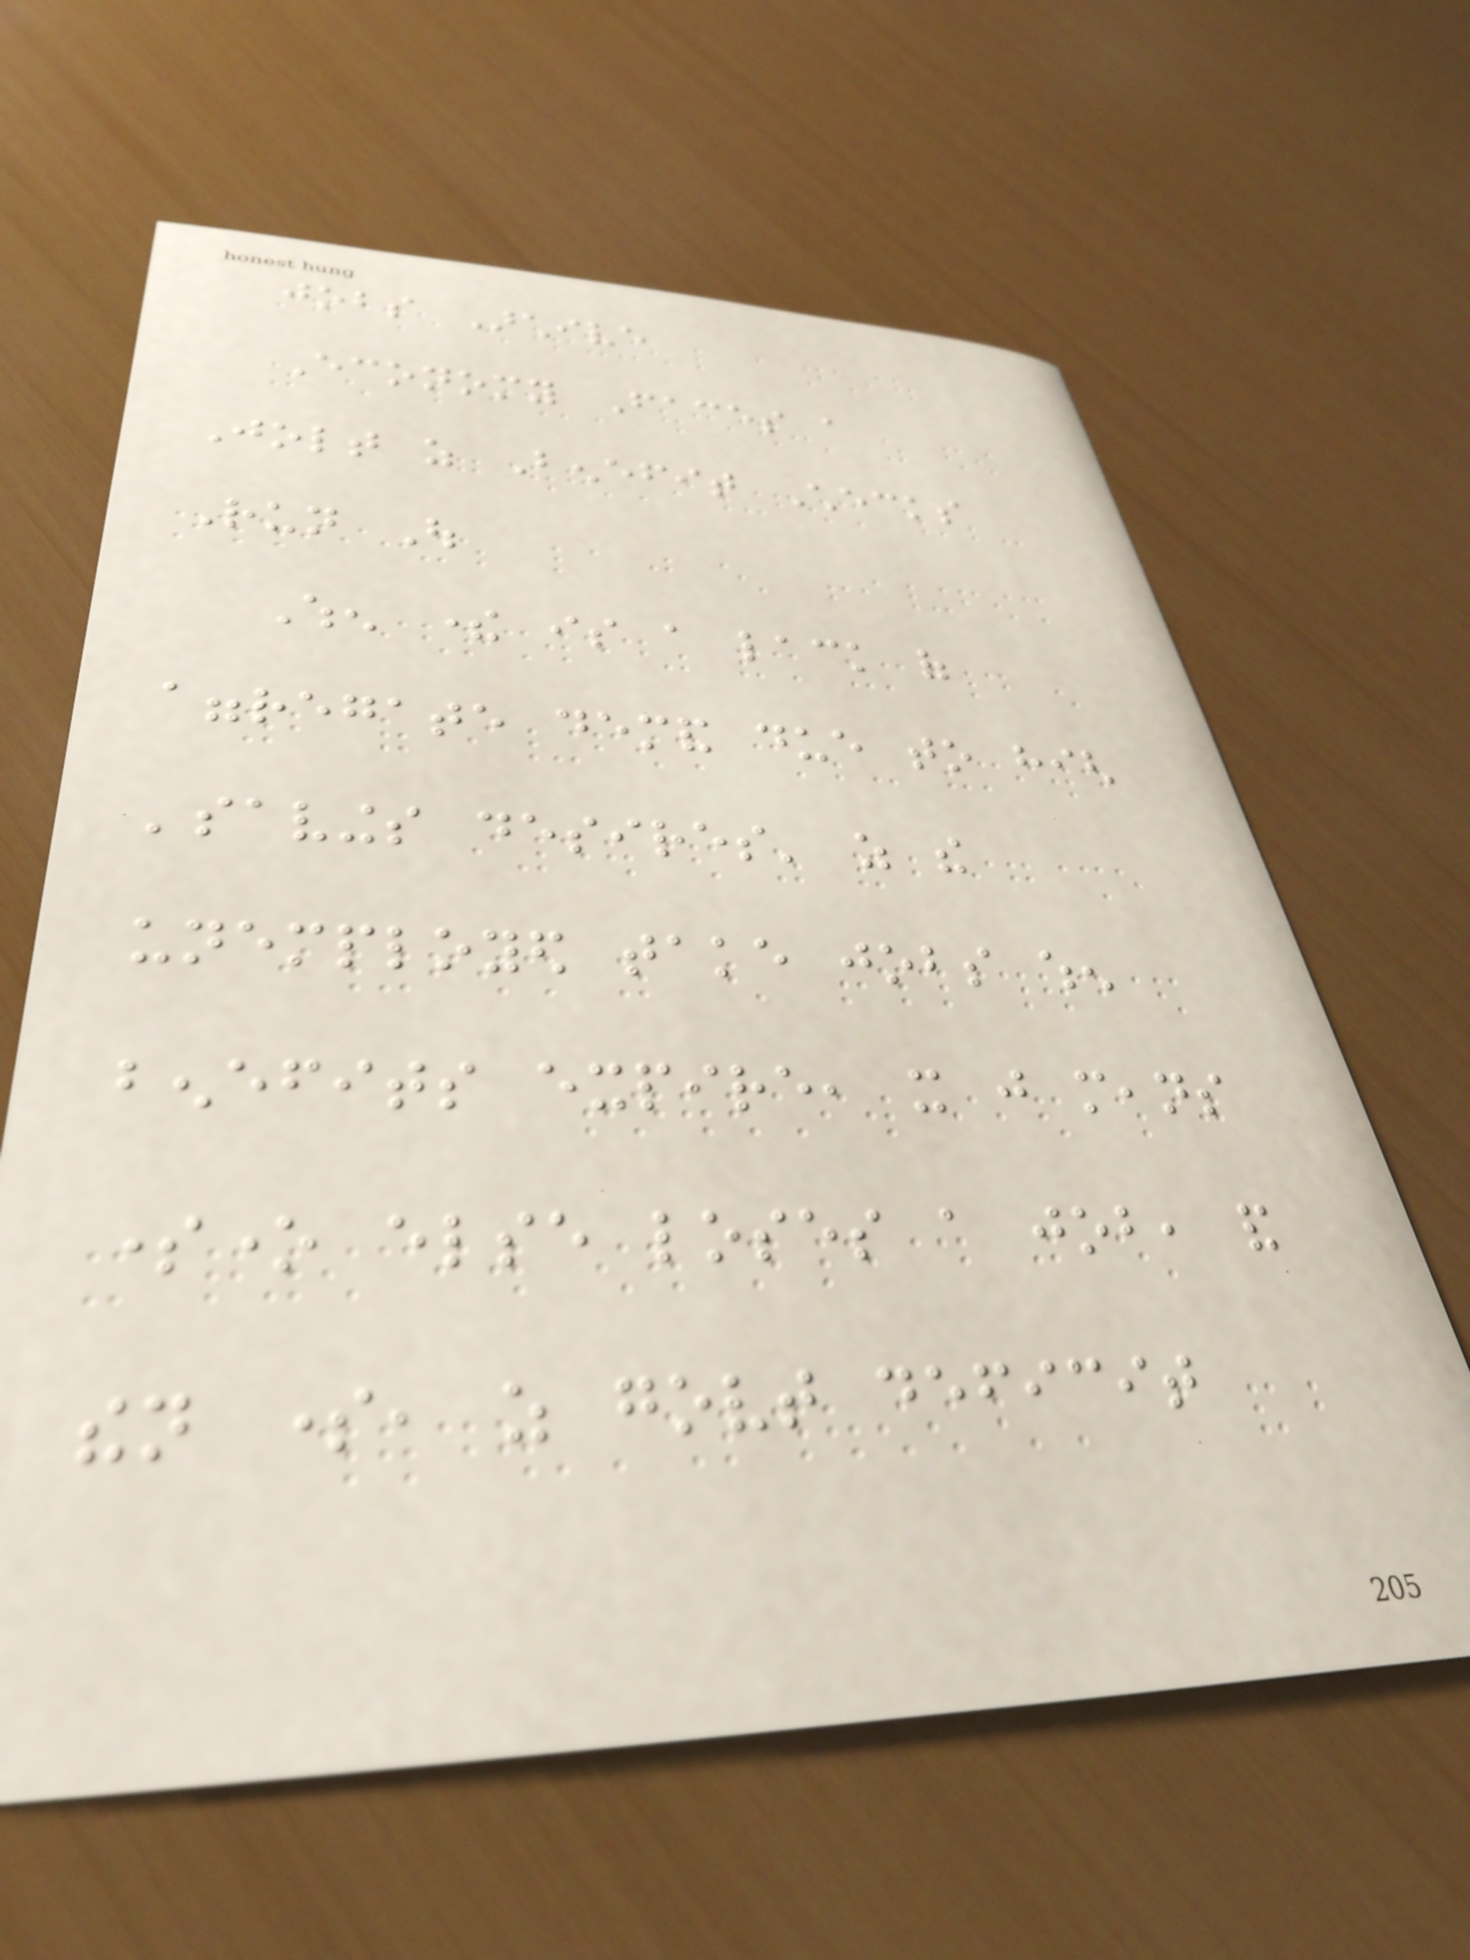jobs Archive
Economy Faces a
Jolt as Benefit Checks
Run Out
When there is a lack of
aggregate demand due to high
'savings desires' as the
unemployed take jobs when
benefits expire, it just means
someone else loses a job, and
then some, as govt deficit
